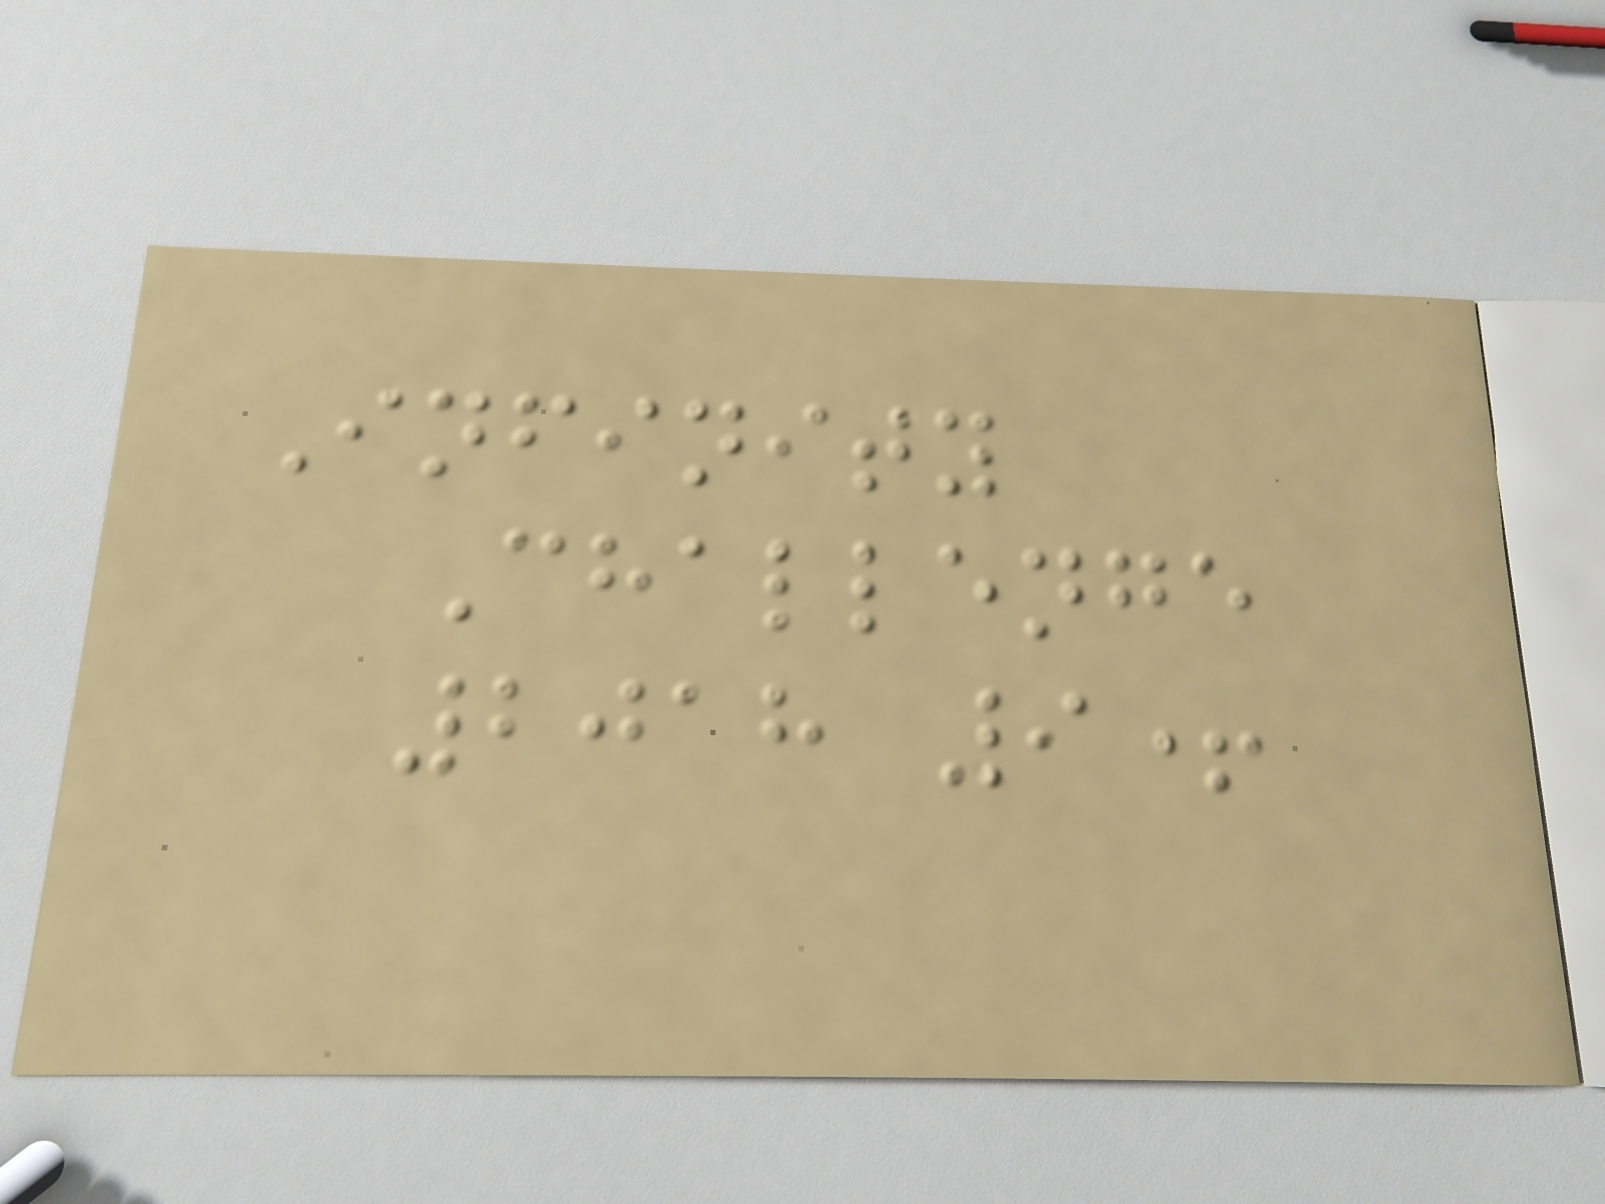Infinity
Challenge
2018 9+
